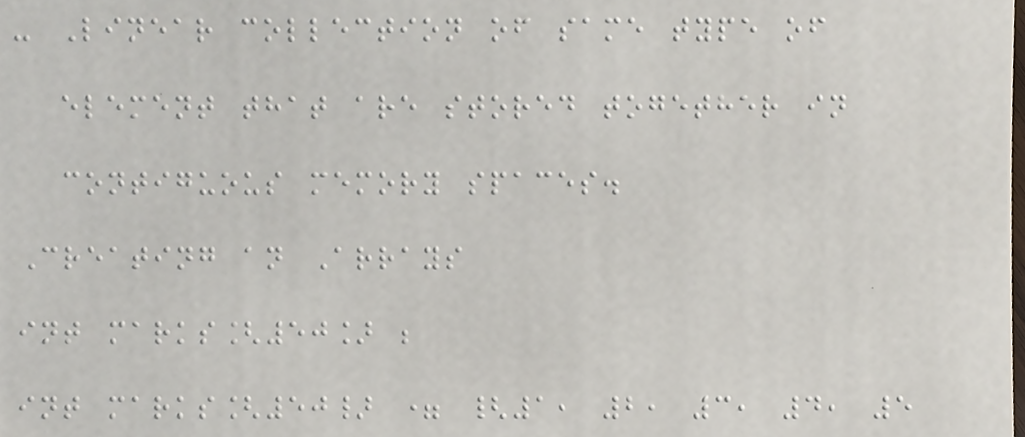- Linear collection of same type of
element that are stored together in
contiguous memory spaces.
Creating an Arrays
int marks[50] ;
int marks[50} = {1, 2, 3, 4, 5
